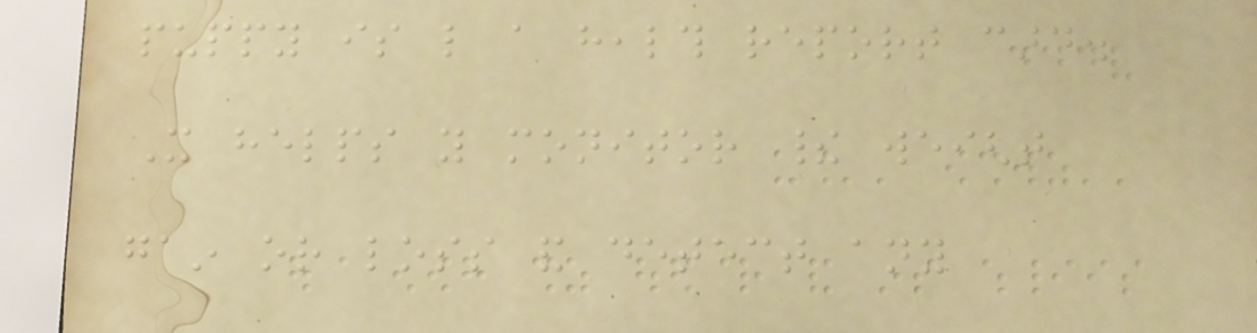puppy is like a health report card.
It helps you monitor their weight
gain or loss and detect any
